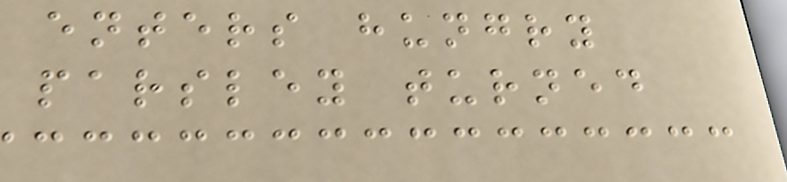enters hungry
parsley turned
